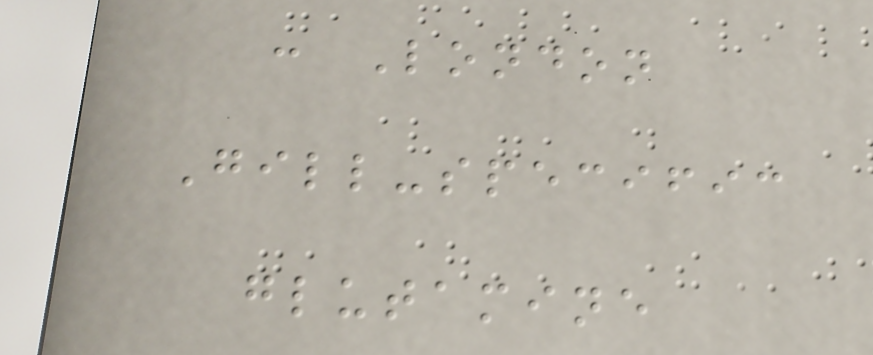: London
Gill-specific
glutamine
